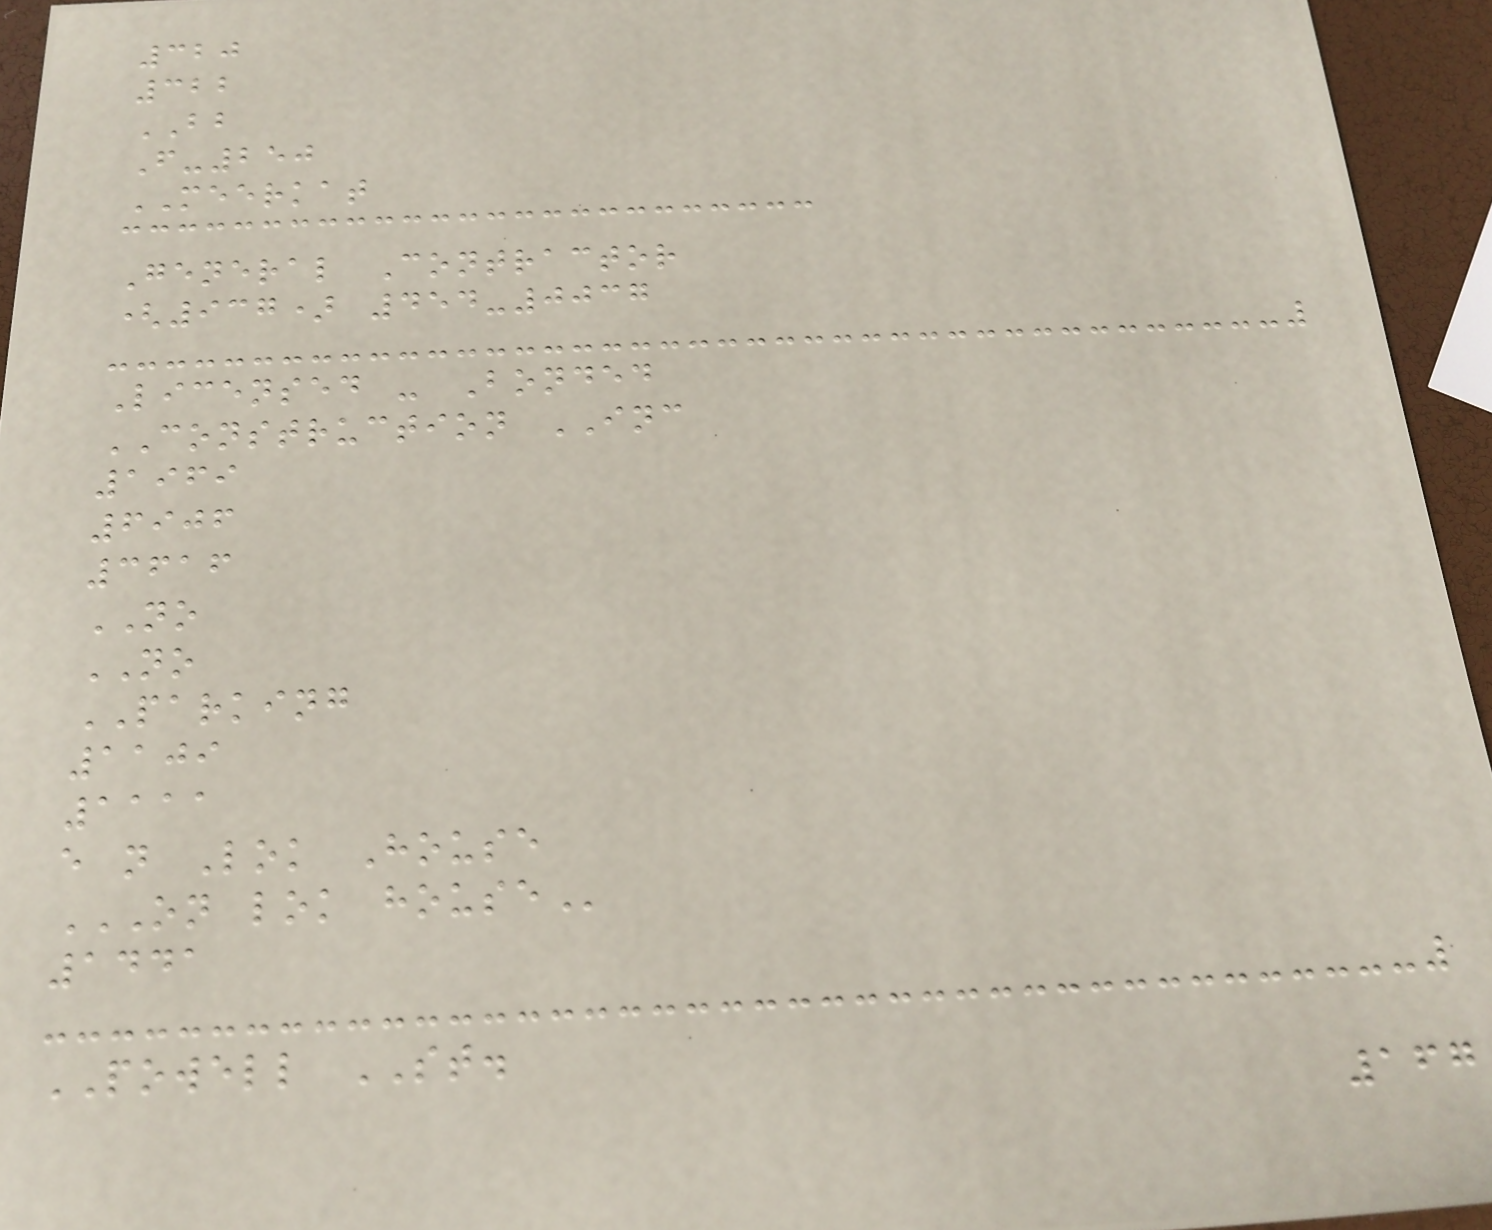320
322
BB
F-250
MEERKAT
General Contractor
(937) 454-0037
Licensed - Bonded
CONSTRUCTION INC
1969
6906
3616
NO
NO
PARKING
1109
1111
e n Lok House
ON LOK HOUSE
1441
POWELL ST.
167
